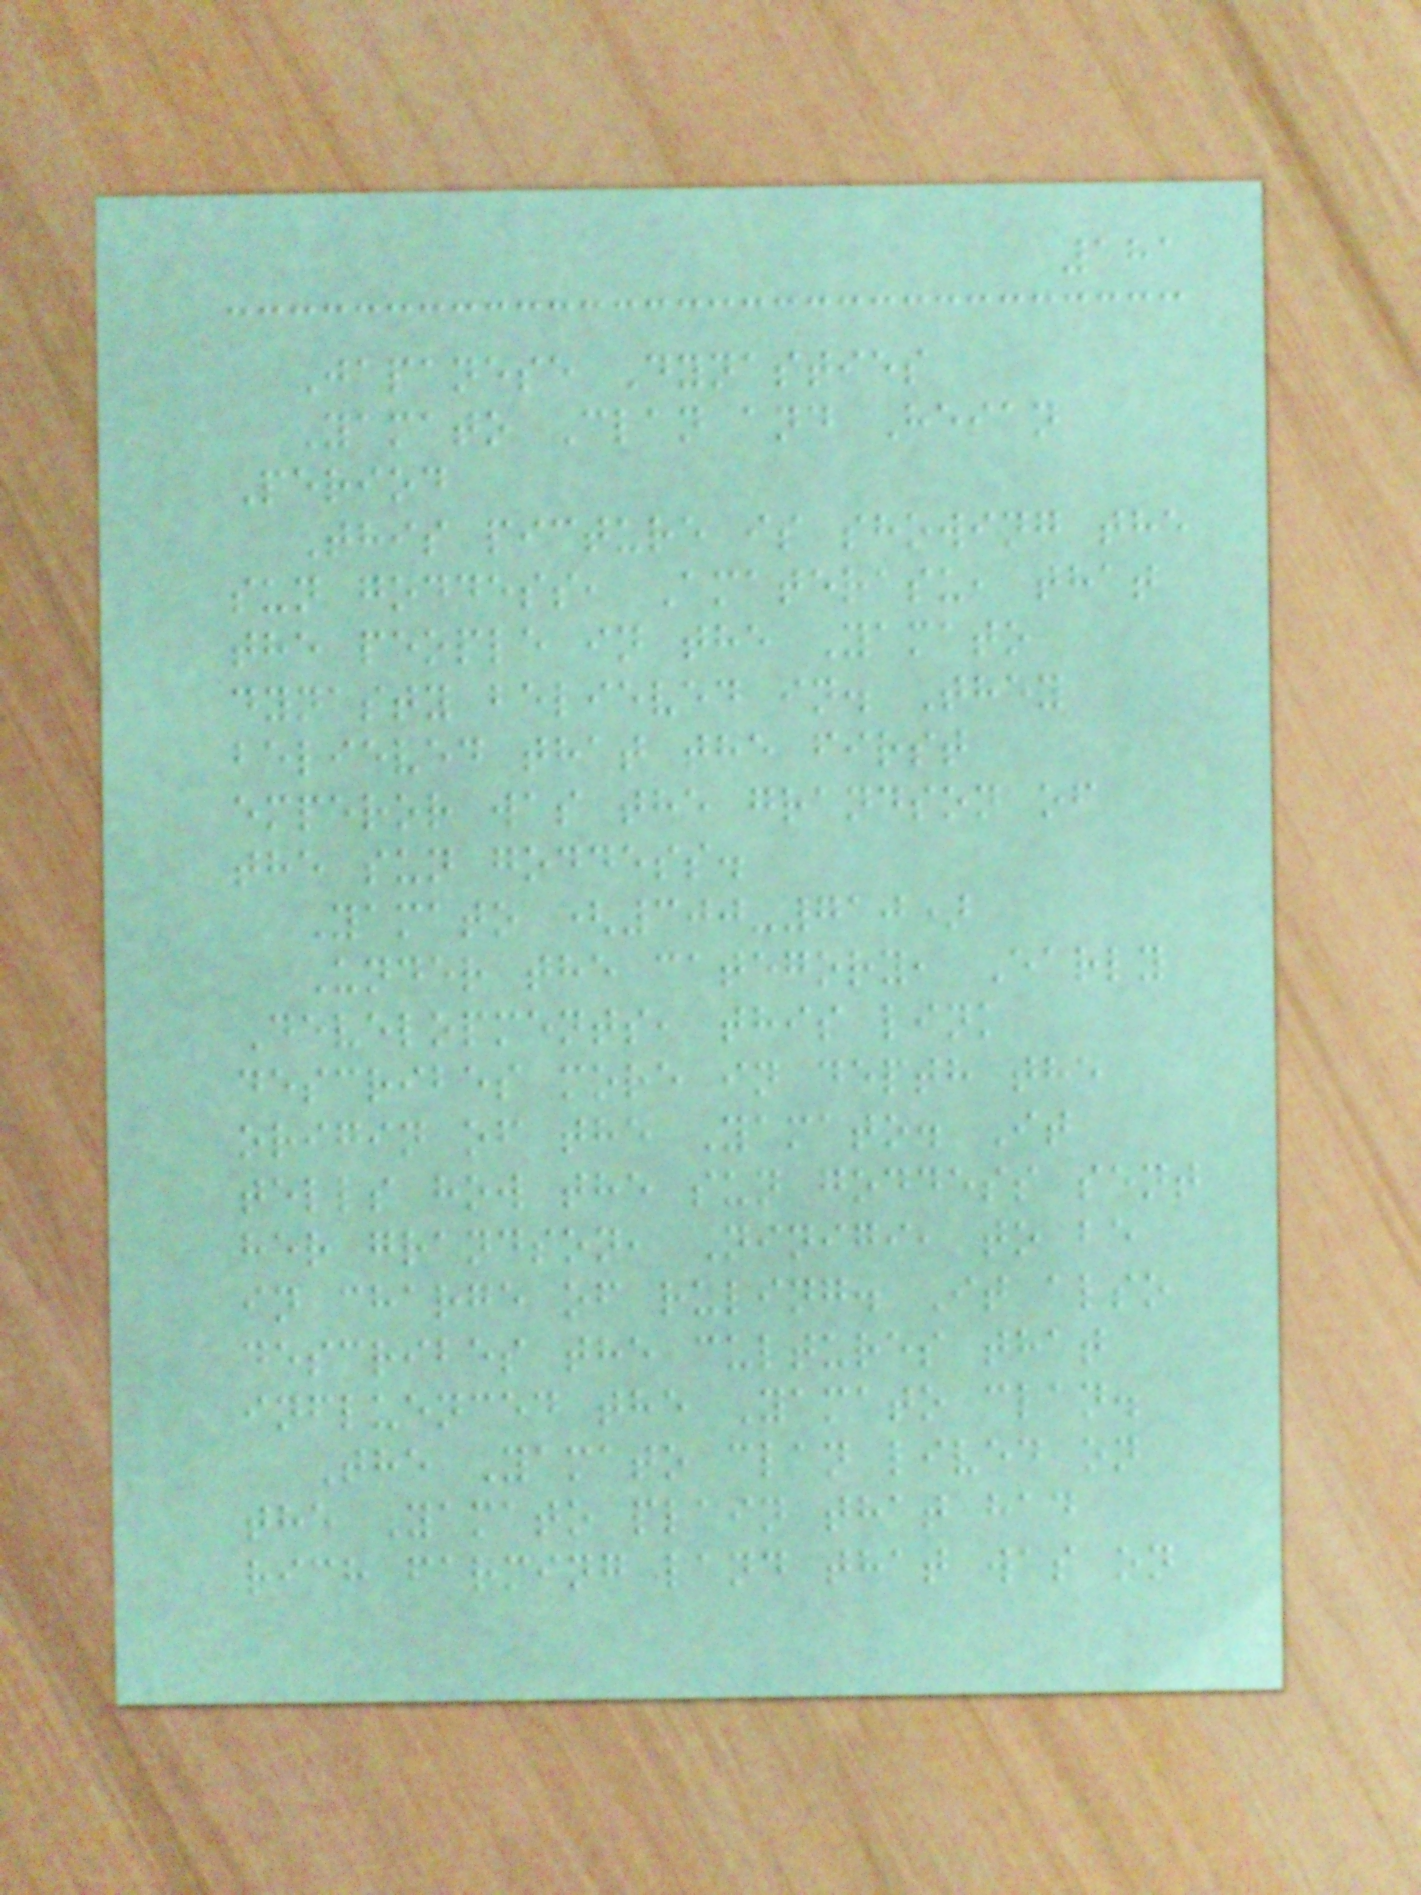181
Japanese Dynasties
Yamato Clan and Heian
Period
This picture is showing the
sun goddess, Amaterasu, that
the people in the Yamato
dynasty believed in. They
believed that the first
emperor was the grandson of
the sun goddess.
Yamato (300-710)
Under the category, Early
Developments, this link
describes more in depth the
origin of the Yamato. It
tells how the sun goddess sent
her grandson, Ninigi, to be
in charge of ruling. It also
describes the cultures that
influenced the Yamato clan.
The Yamato clan lived on
the Yamato plain that had
rich farming land that was on
